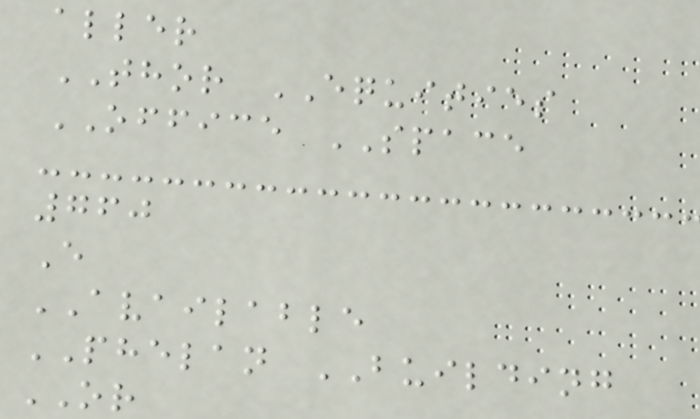aller
THOR EQUITIES
OFFICE SPACE
760
E
AVAILABLE
PHELAN BUILDING
OR
